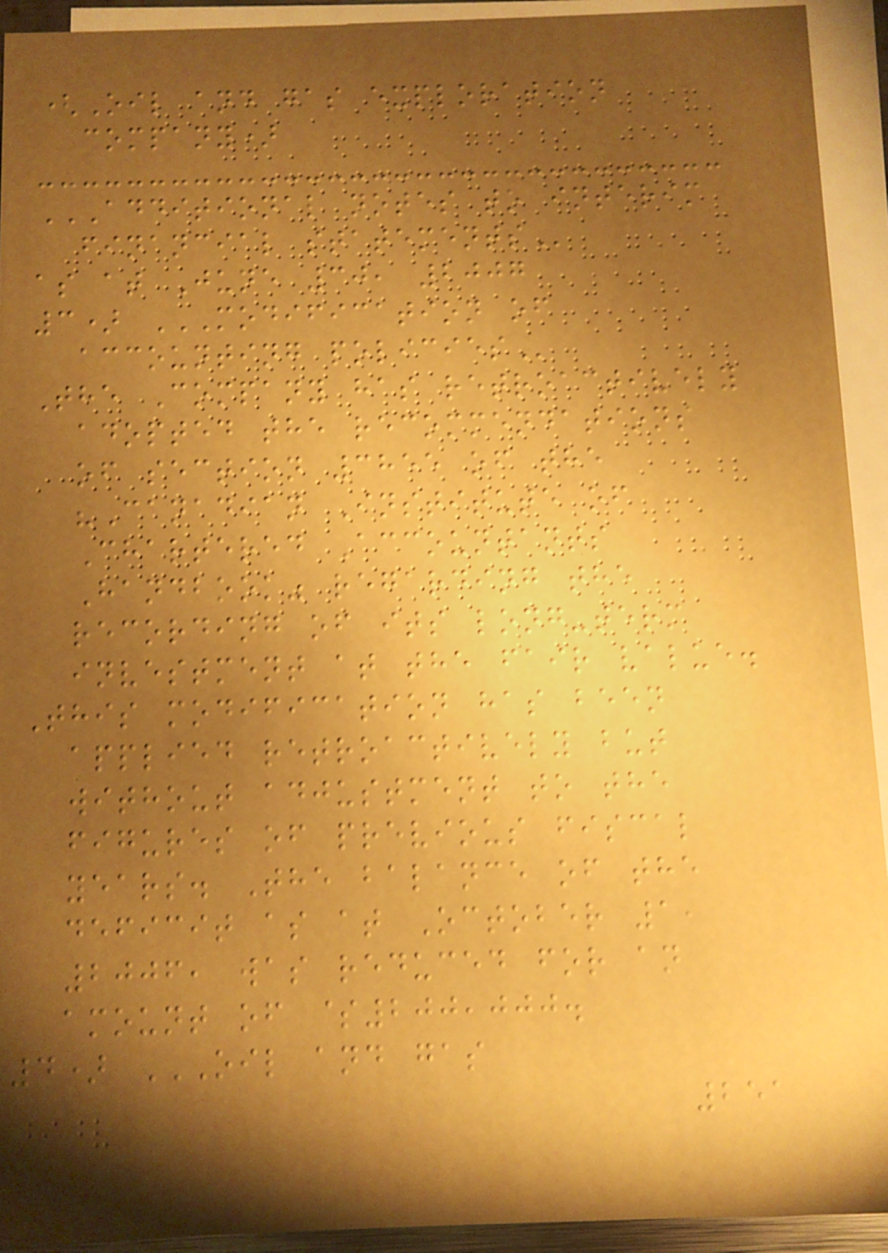(Oil and gas exploration
company)
ADDITIONAL NOTES TO INTERIM
FINANCIAL STATEMENTS
as at June 30, 2007
3) MODIFICATION OF
ACCOUNTING POLICIES
The Company has retroactively
adopted the recommendations
of section 3855 of the
"Canadian Institute of
Chartered Accountants
Handbook" regarding the
recording of its long-term
investment at the fair value.
This modification has been
applied retroactively but
without adjustment to the
figures of previous fiscal
years. The balance of the
deficit as at October 1,
2006, was reduced for an
amount of $200,000.
4) OIL AND GAS
251
